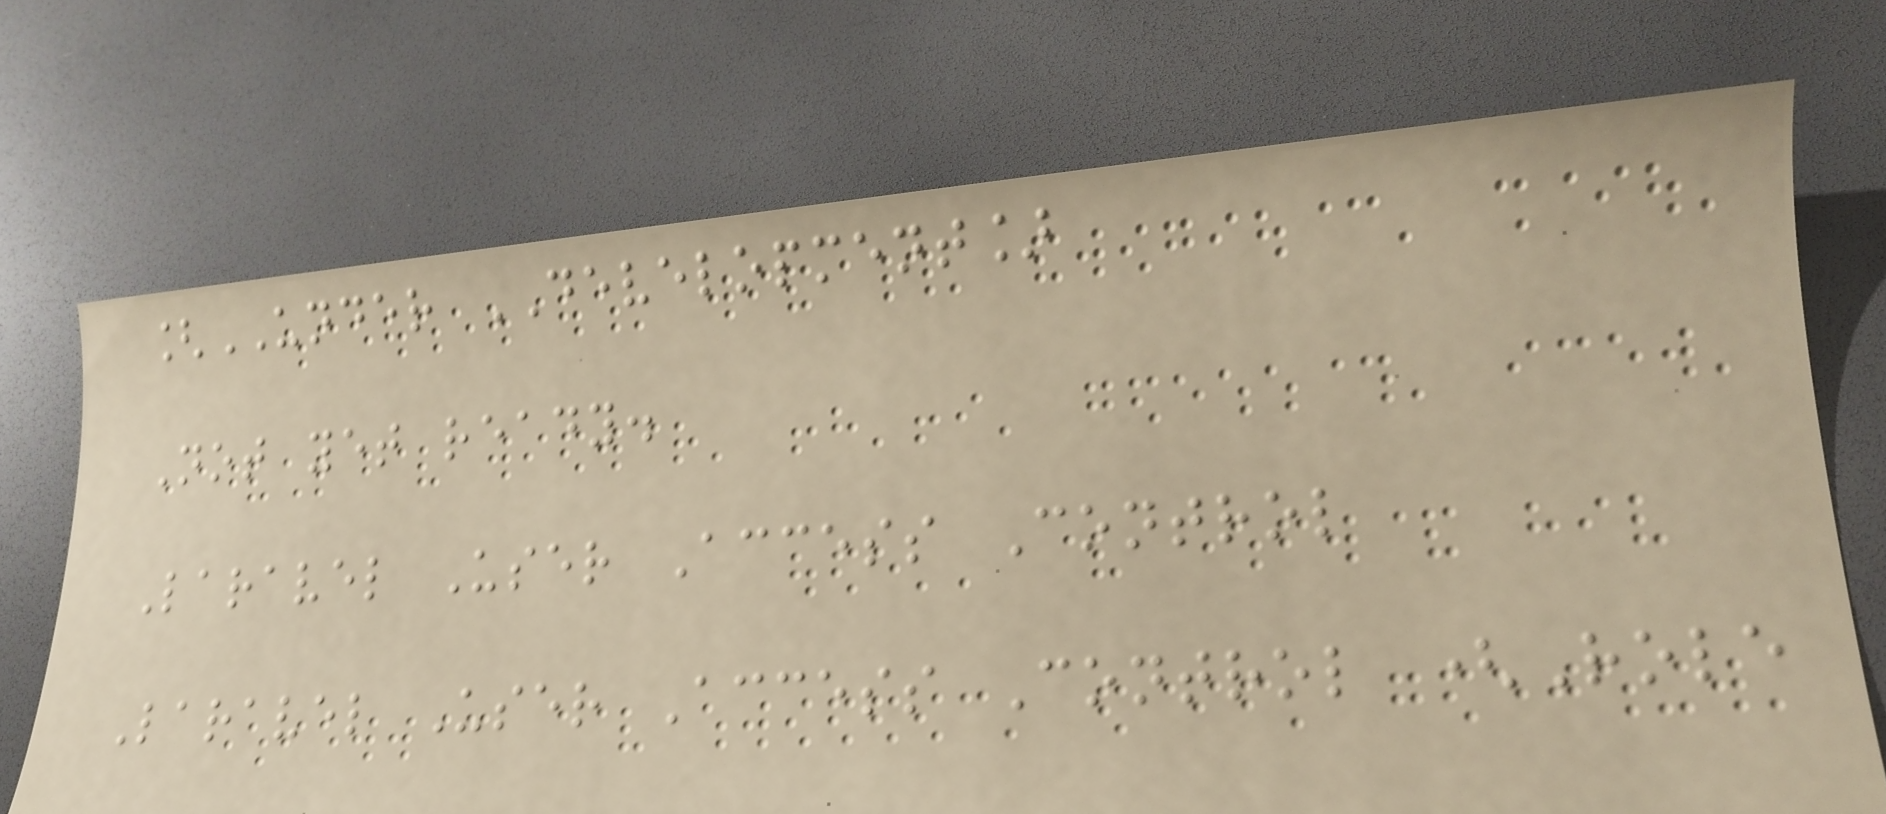[UNDER DEVELOPMENT]
Not yet ready.
Laravel User Access Control
Laravel User Access Control (Role
